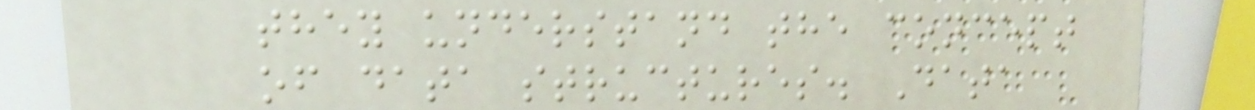they understand the concept
of data structures. Data
